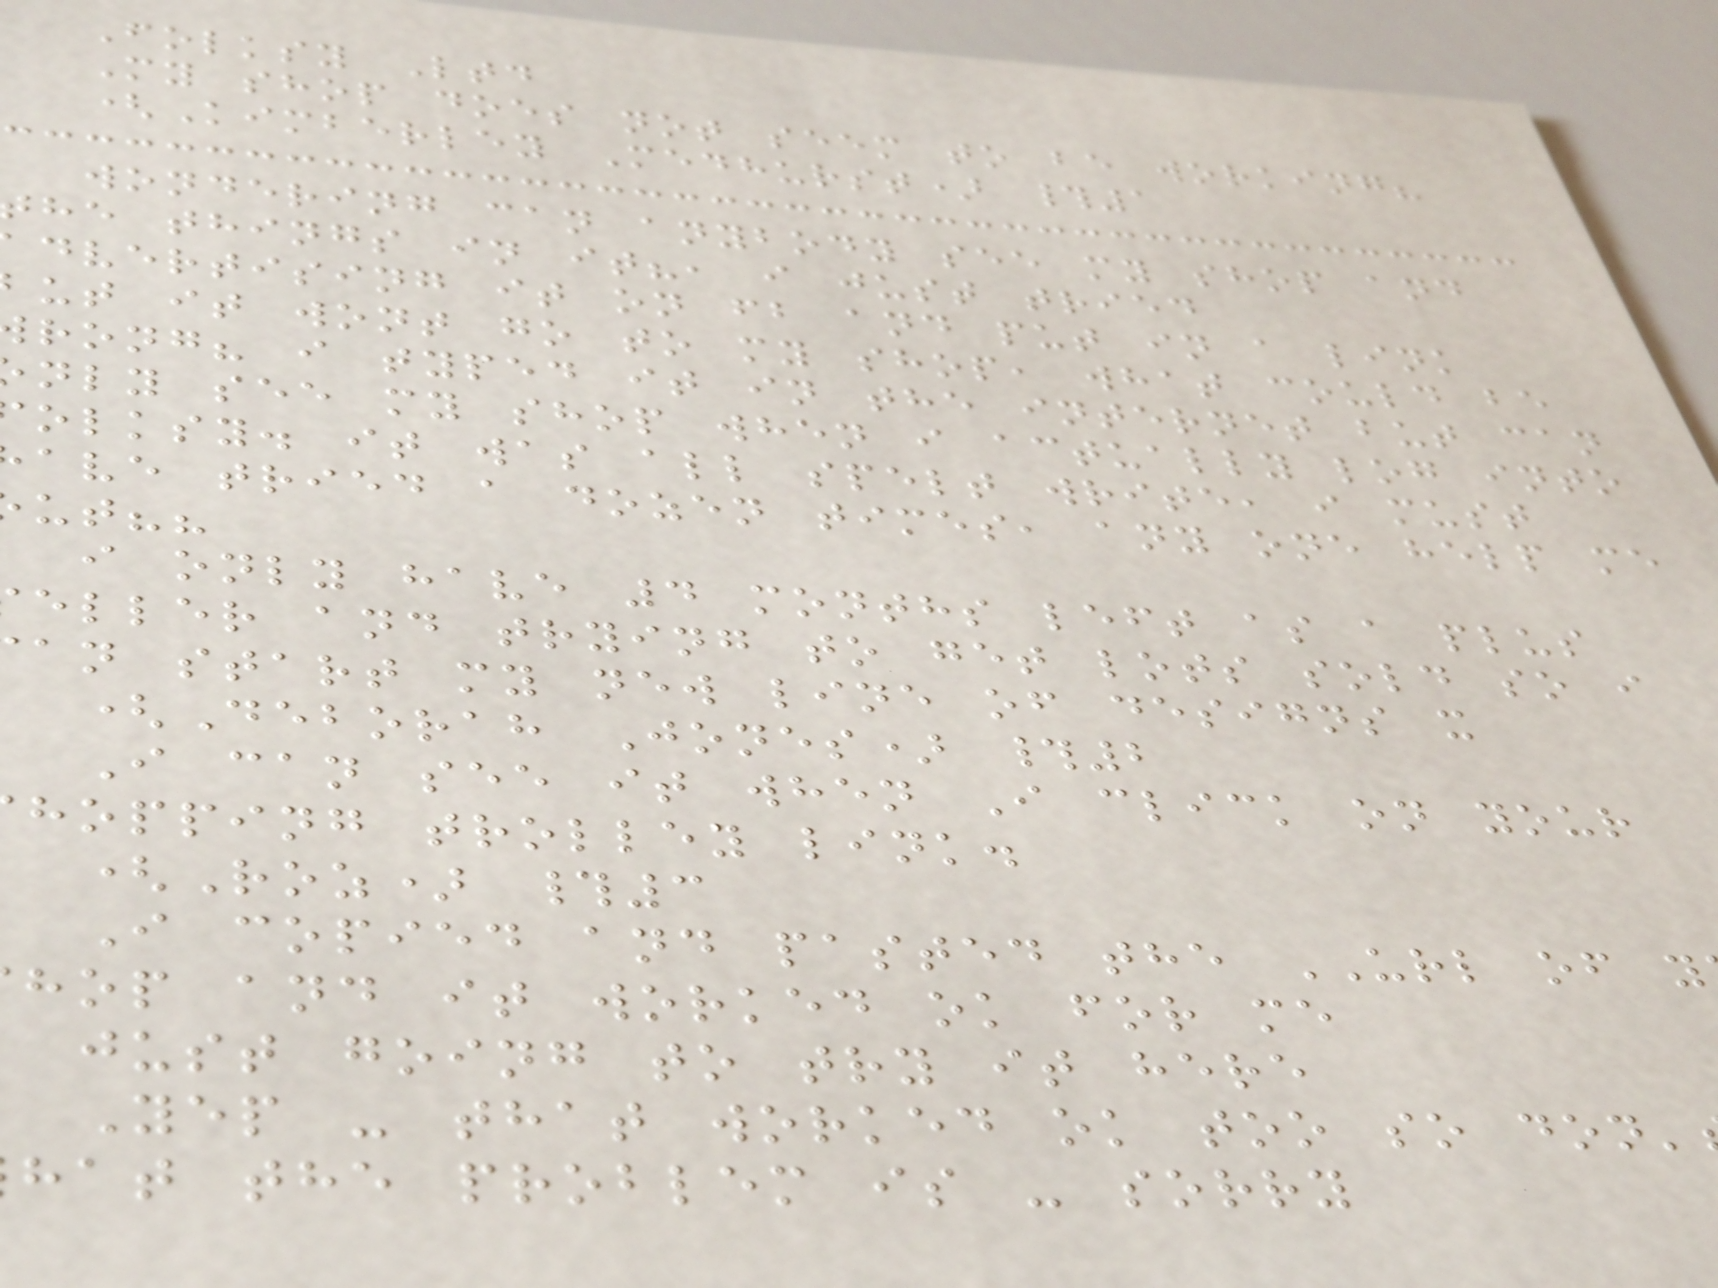Folksy Ltd
My shop does not seem to be working?
(Kimberley Medhurst) #1
wondering can anybody see my shop and
he things in it?, i just tried
dvertising it on fb and put in a link
ut it wont go to my shop, what could be
rong? i typed it in the internet but can
nly see my shop when i actually log into
olksy. it was all spelt write, i must
ave tried a dozen times, any one help me
ut??
i only have 4 months left as a plus
eller and trying to get lots sold so i
an start my new line of designs x
(Deborah Jones) #2
I can see it when I click on your
hopping trolley link.
(Roz) #3
I copied and pasted the URL of y
hop and it worked ok for me
just going to try it here
Yep - that worked ok too so don'
hat the problem is - sorry
